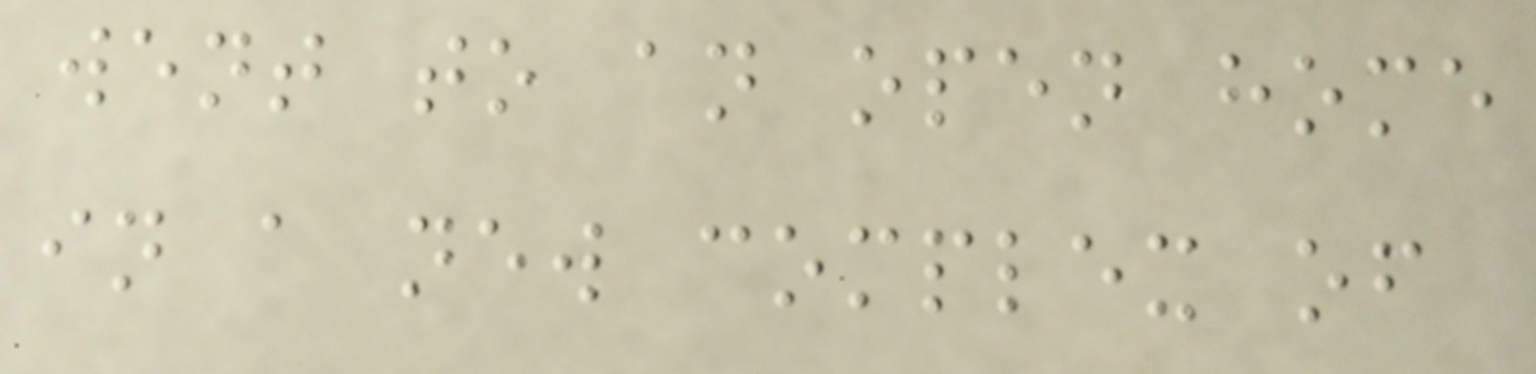went to an open home
in a new complex of
